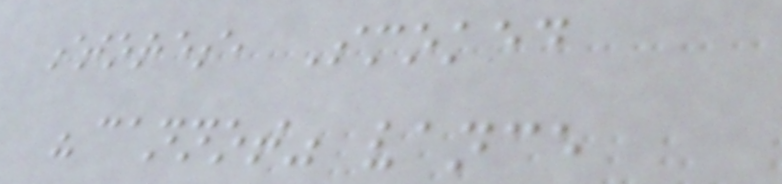stores, Smoked
"cannot" vance
